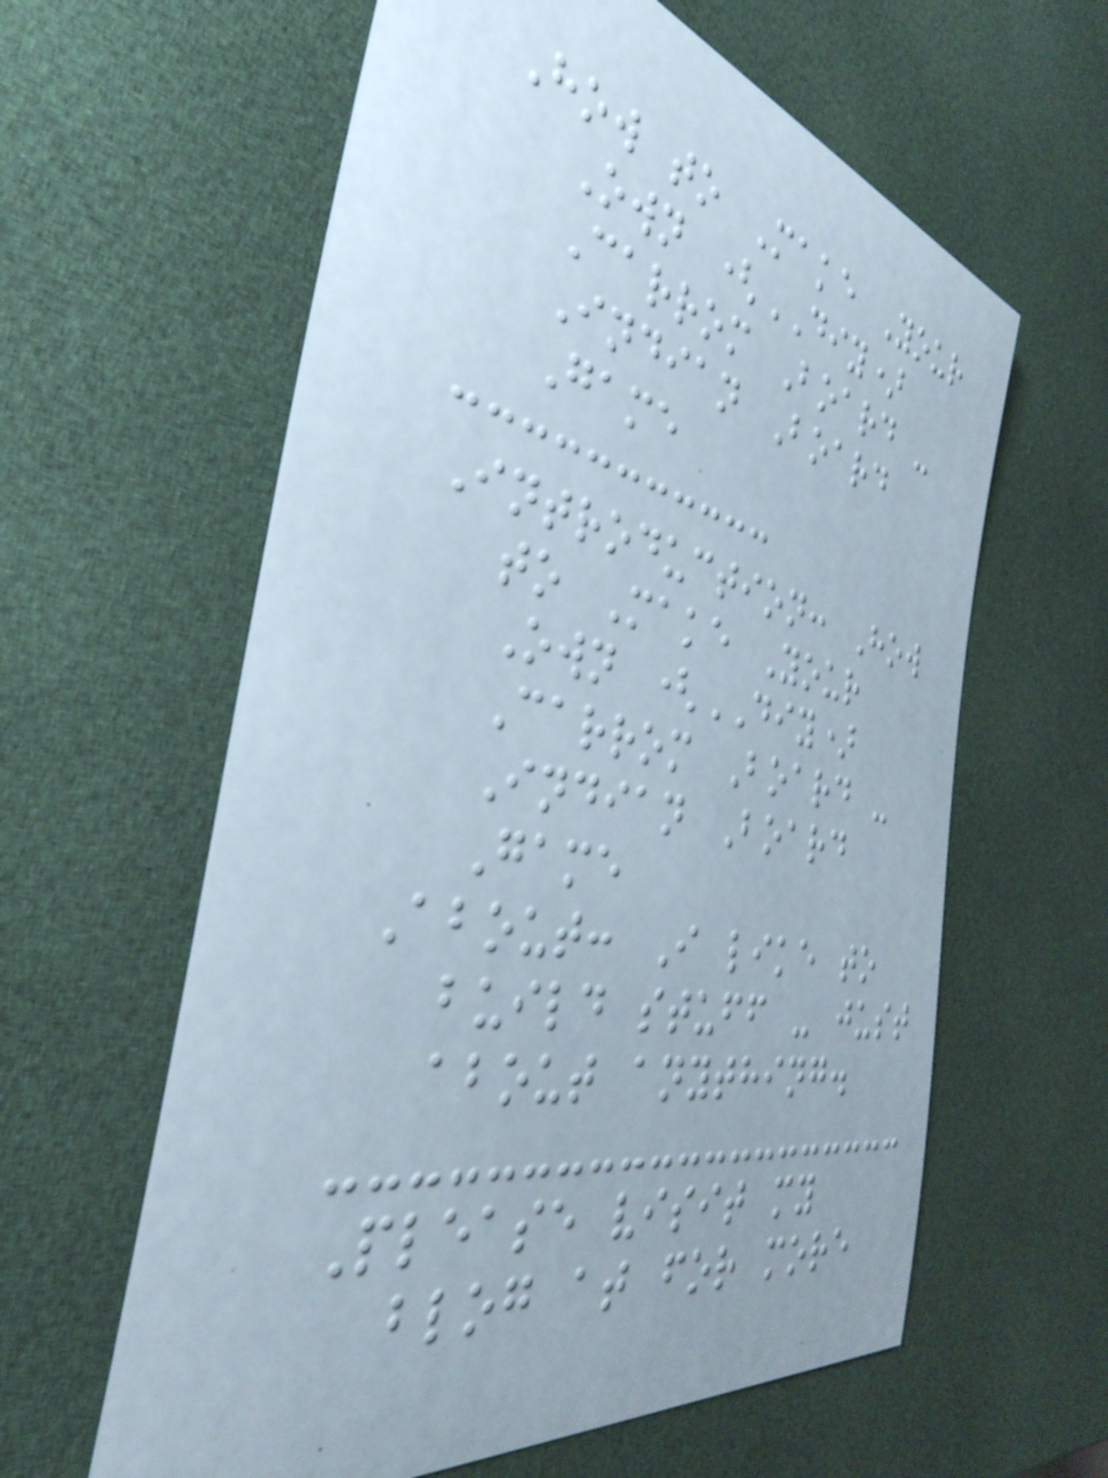How to Make Your
Own (DIY)
Carrom Board -
Indian Board
Game
Introduction: How
to Make Your
Own (DIY)
Carrom Board -
Indian Board
Game
About: I like to
build stuff - just
about anything.
Please visit my
blog at for more
